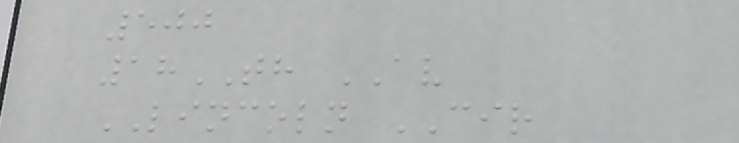500
18TH AV
LINCOLN CIR
